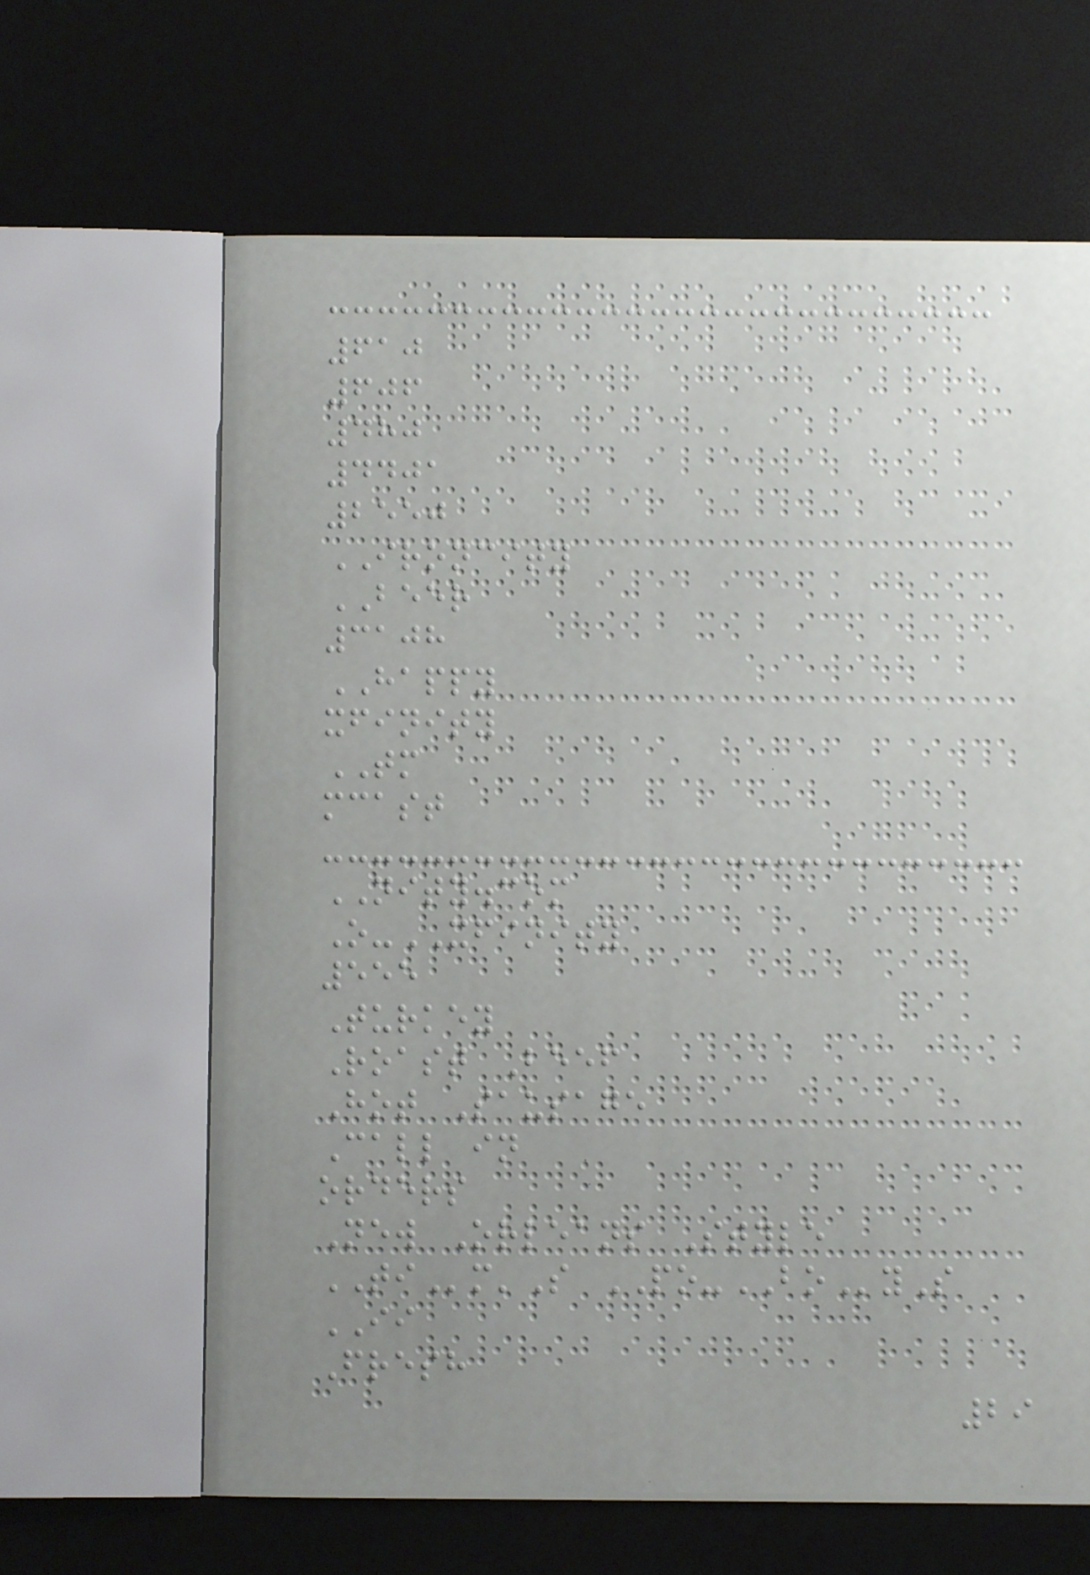610
606
480
4401
2550
IRONCITY
BEER
3108
HAPPY
xfinity
TM
mcast
NITY.com
O-XFINITY
555
Turkey
Roast Beef
Hot Sausage
Call in
orders
New Orleans Style
TIm'S PO-BOyS
II
Fresh
29
